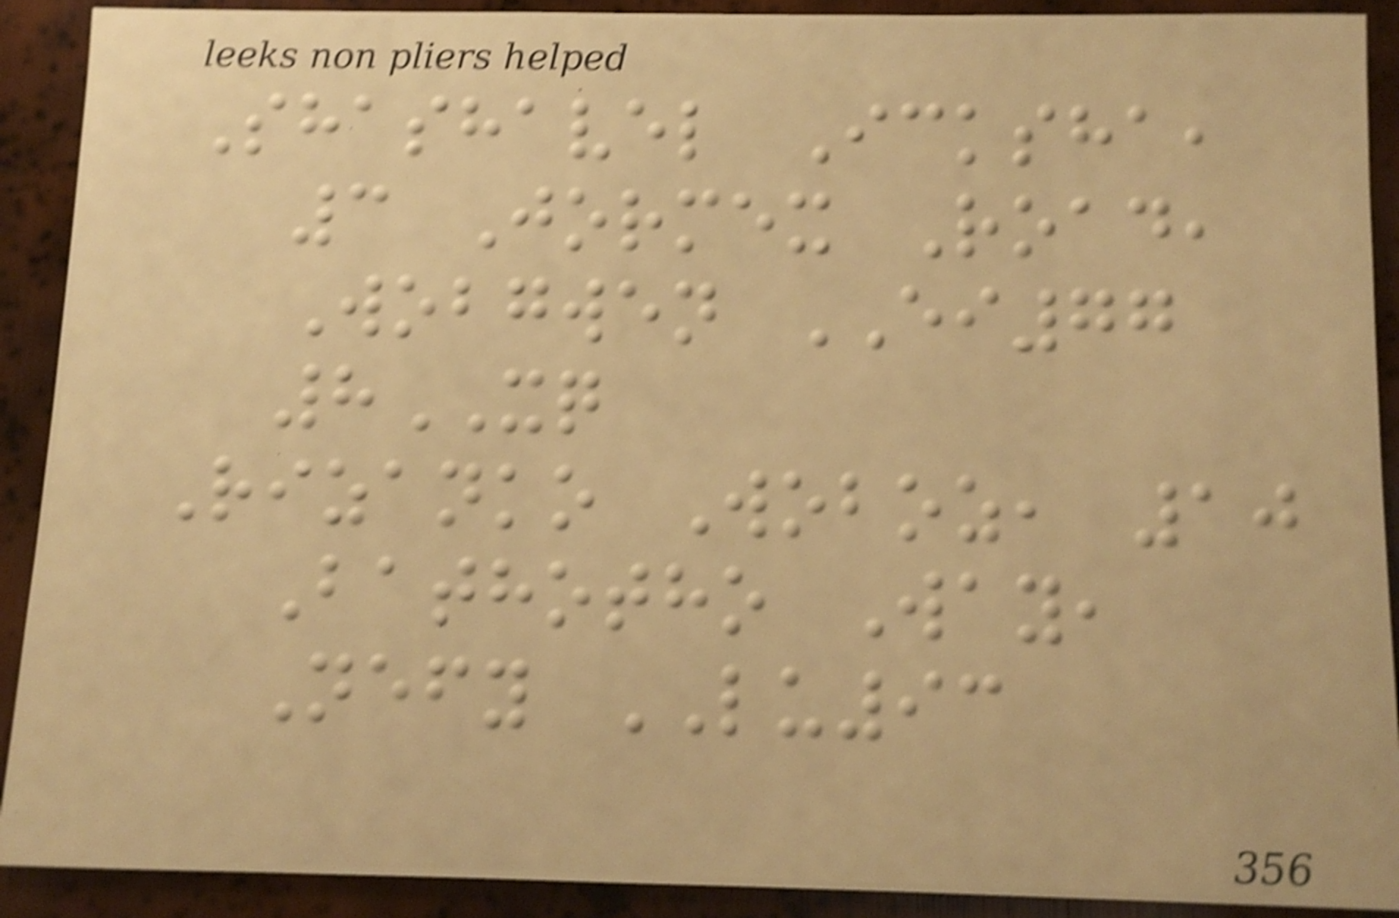Shashavel Icksha,
3 Jormex Road,
Wobgwen EI77
8XQ
Rizanko Woboz, 10
Bathotho Way,
Nefy LU93
